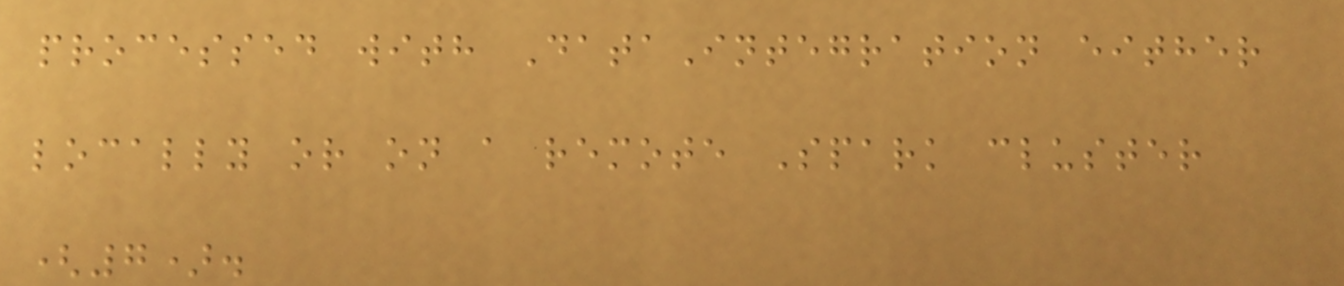processed with DataIntegration either
locally or on a remote Spark cluster
(7).
